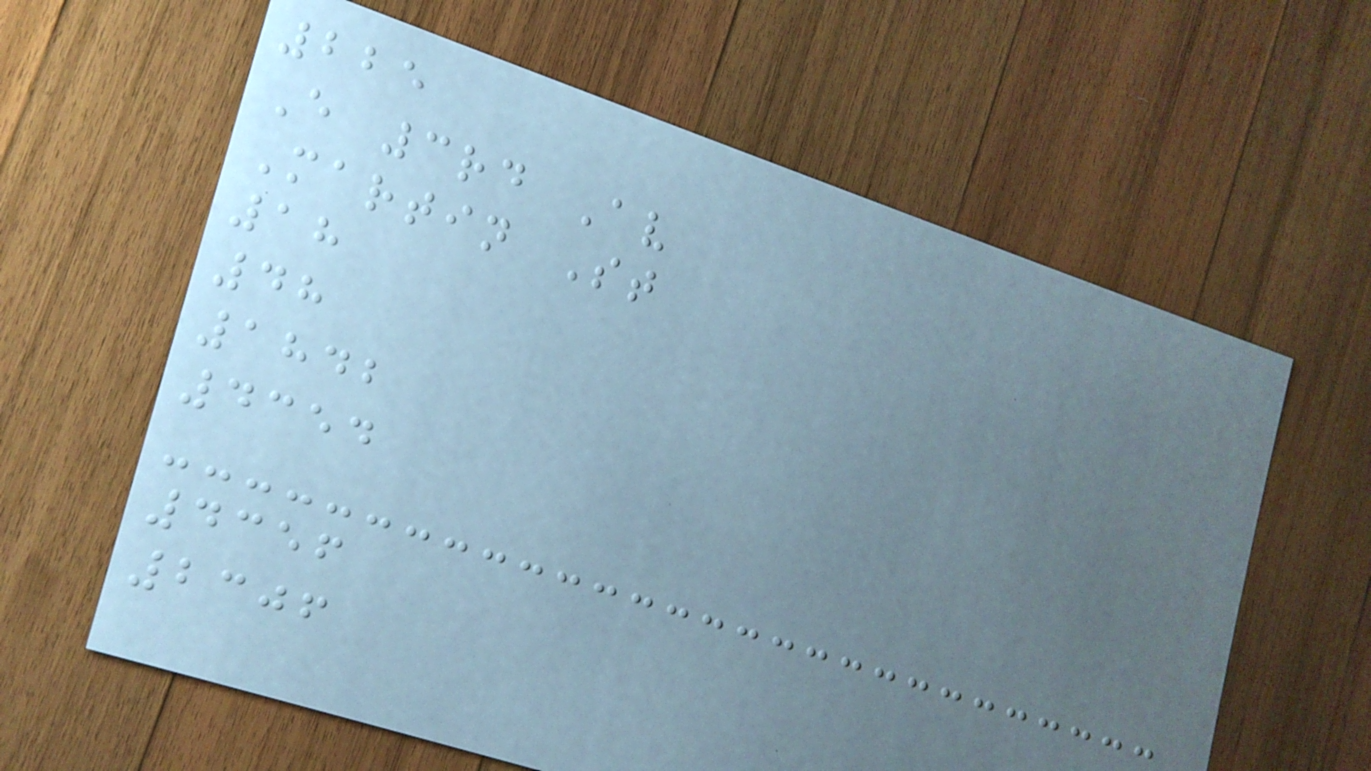225
E 3rd Av
Martin St
18
48
1842
4354
4356
2306
